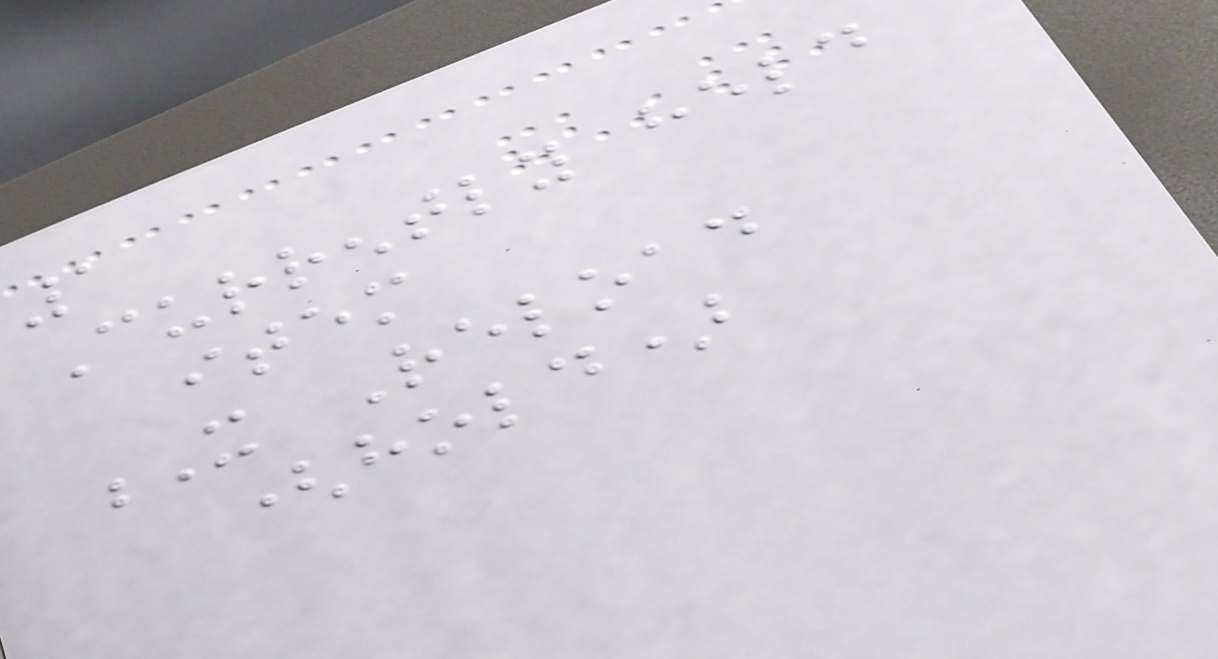1
Currently held
item
X Reload
(hold)
